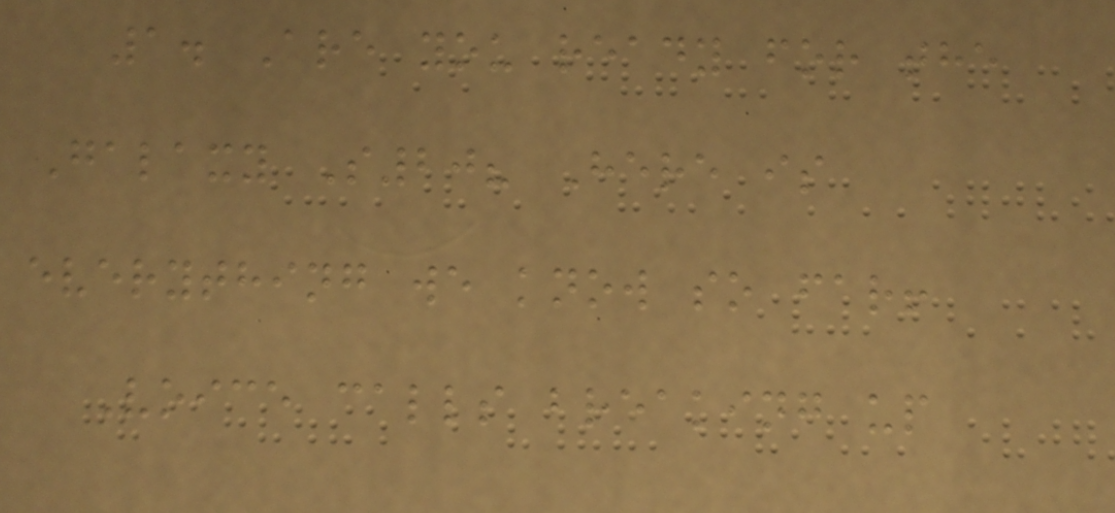1. Are you ready for the
Galaxy S20? Here is
everything we know so far!
Voice calls breaking up
